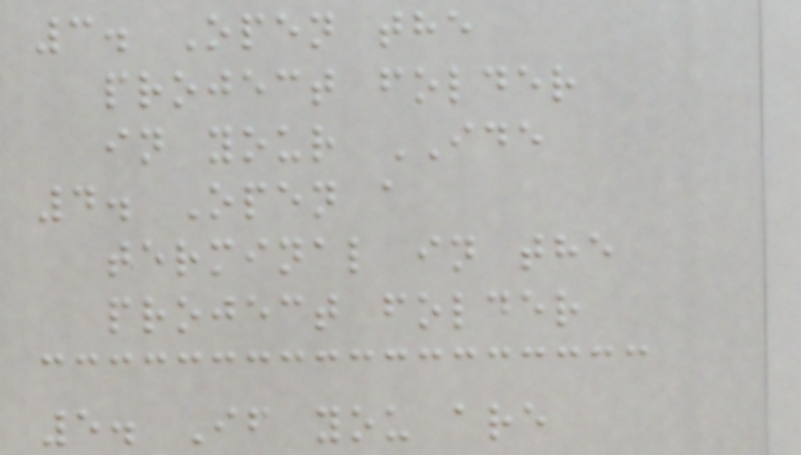3. Open the
project folder
in your IDE
4. Open a
terminal in the
project folder
5. If you are
